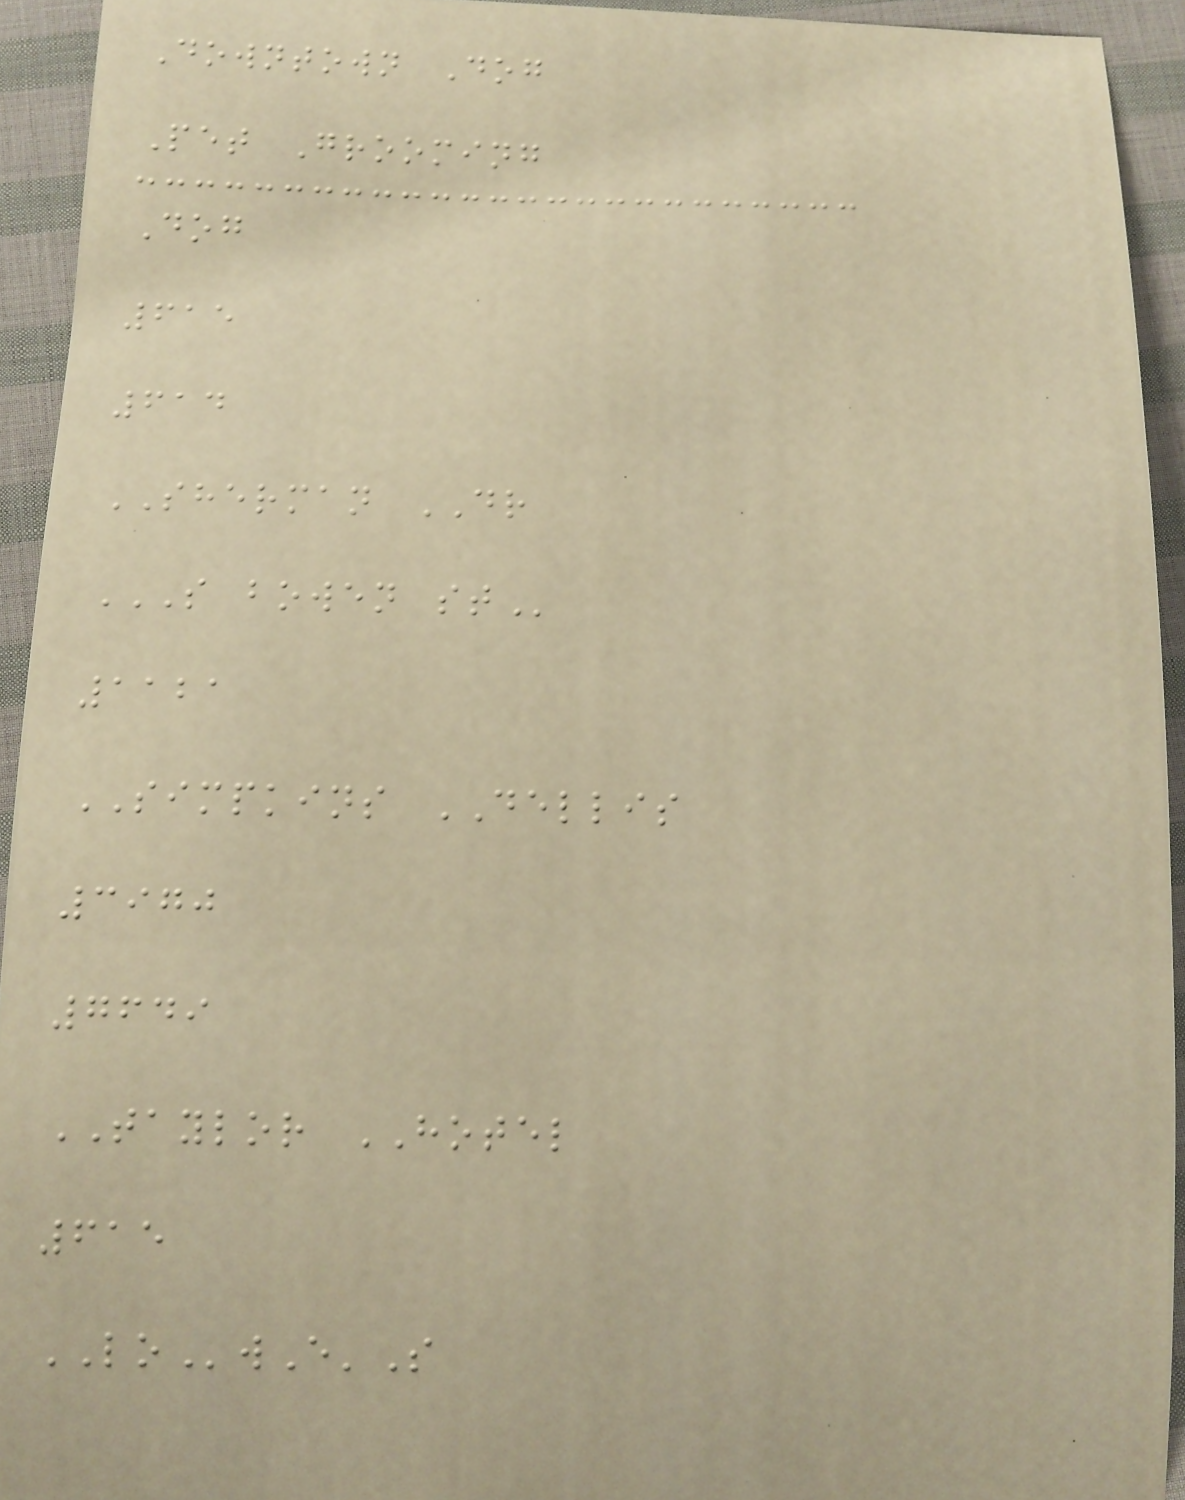Downtown Dog
Pet Grooming
Dog
615
614
SHERMAN DR
S BOWEN ST
1121
SIMPKINS DELLIS
3970
7649
TAYLOR HOTEL
615
LOwE'S
